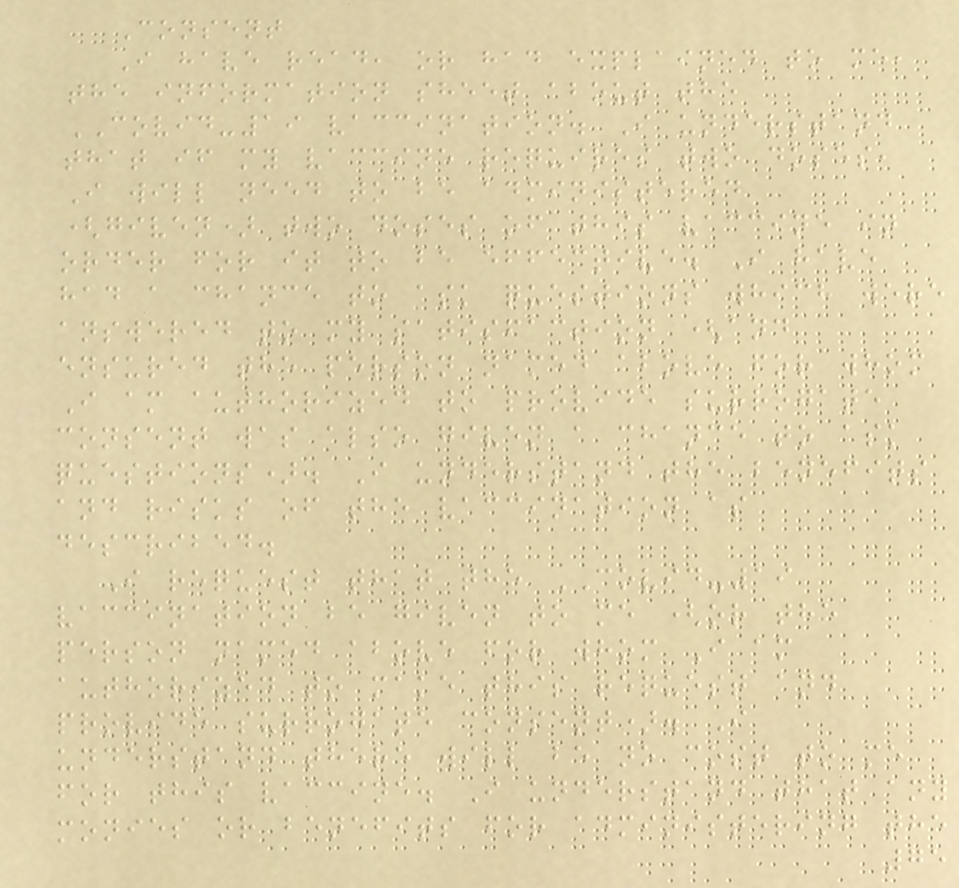Consent
I have read, or had explained to me,
the information sheet about the
COVID-19 vaccination. I understand
that if my vaccine requires two doses,
I will need to be administered
(given) two doses of this vaccine in
order for it to be effective. I have
had a chance to ask questions which were
answered to my satisfaction (and
ensured the person named above for whom
I am authorized to provide surrogate
consent was also given a chance to ask
questions). I understand the benefits
and risks of the vaccination as
described.
I request that the COVID-19
vaccination be given to me (or the
person named above for whom I am
authorized to make this request and
provide surrogate consent). I
understand there will be no cost to me
for this vaccine. I understand that any
monies or benefits for administering the
75
